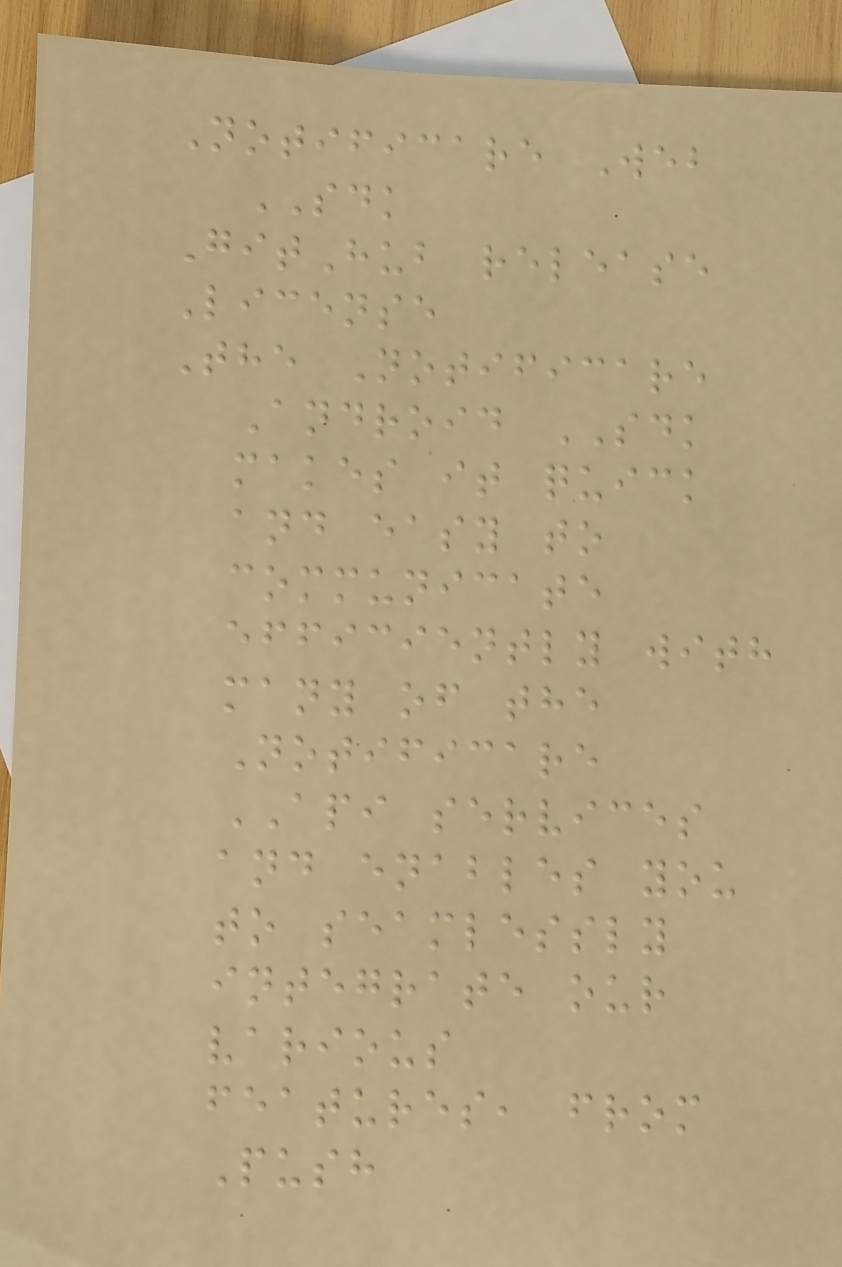Notificare Web
SDK
GitHub release
License
The Notificare
Android SDK
makes it quick
and easy to
communicate
efficiently with
many of the
Notificare
API services
and enables you
to seamlessly
integrate our
various
features, from
Push
